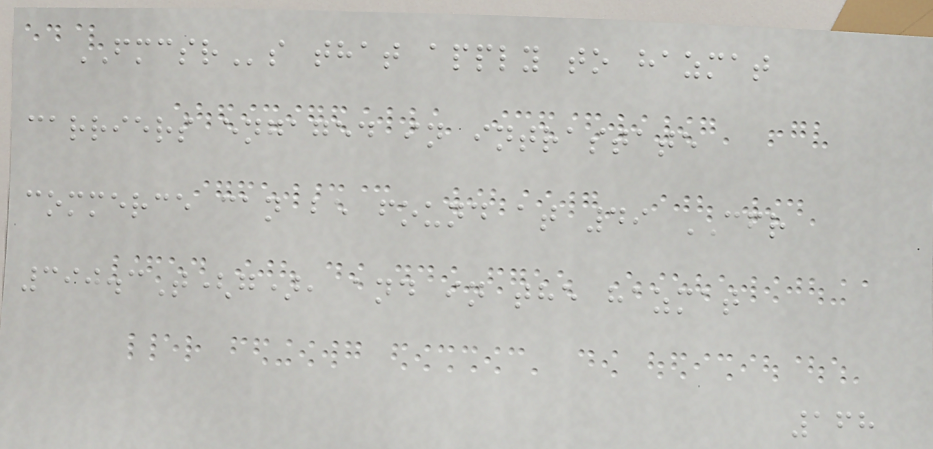FMCSRs that apply to hazmat
carriers engaged in intrastate
commerce can be found at 49 CFR
390.3T(g), and in the hazmat
168
